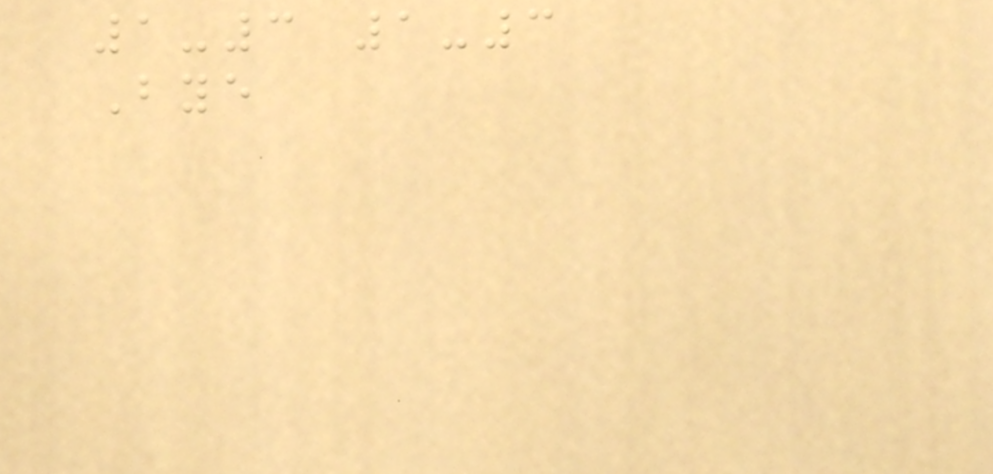1-3 1-3
Bye
